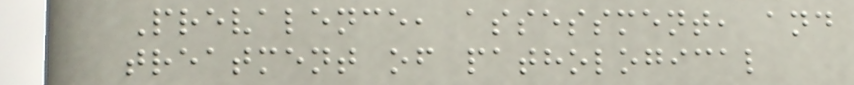Prevalence, assessment, and
treatment of pathological
